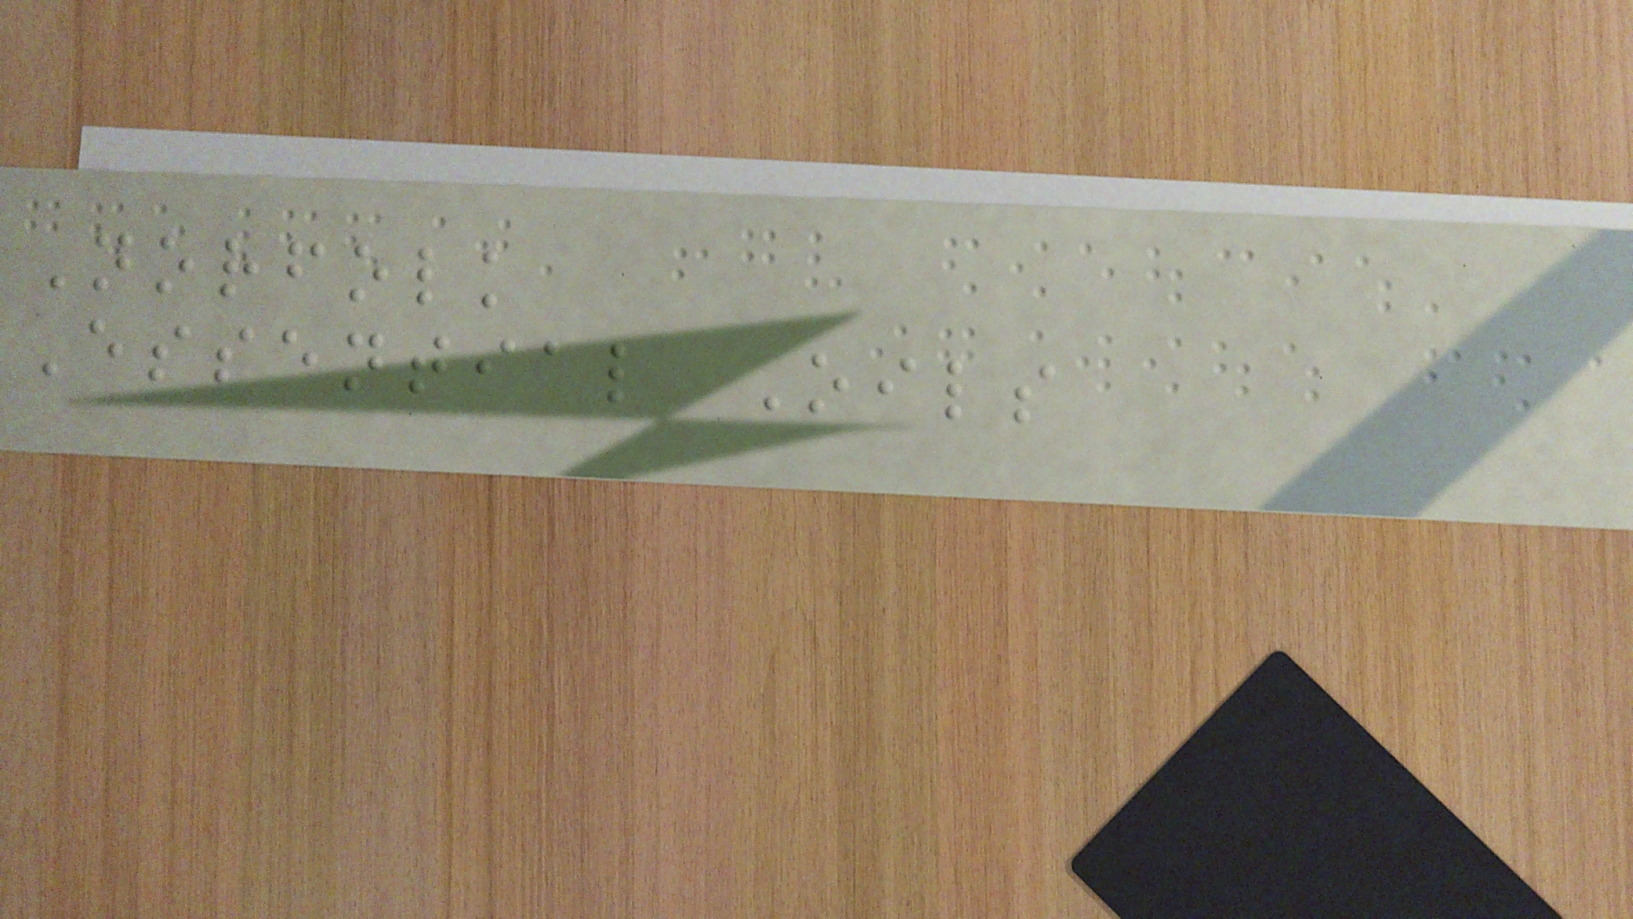Norfolk
Essential Oils
